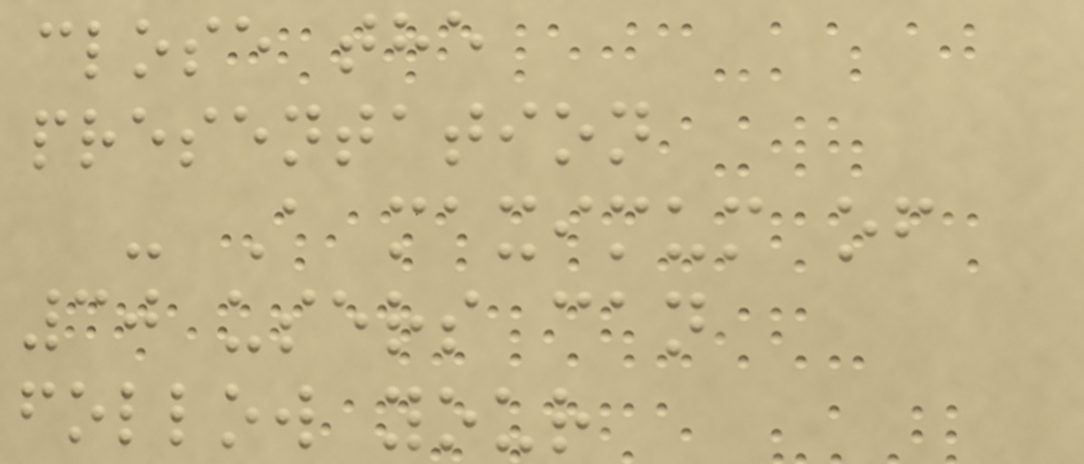close the
presentation
- A maximum of
30 users can
follow your
